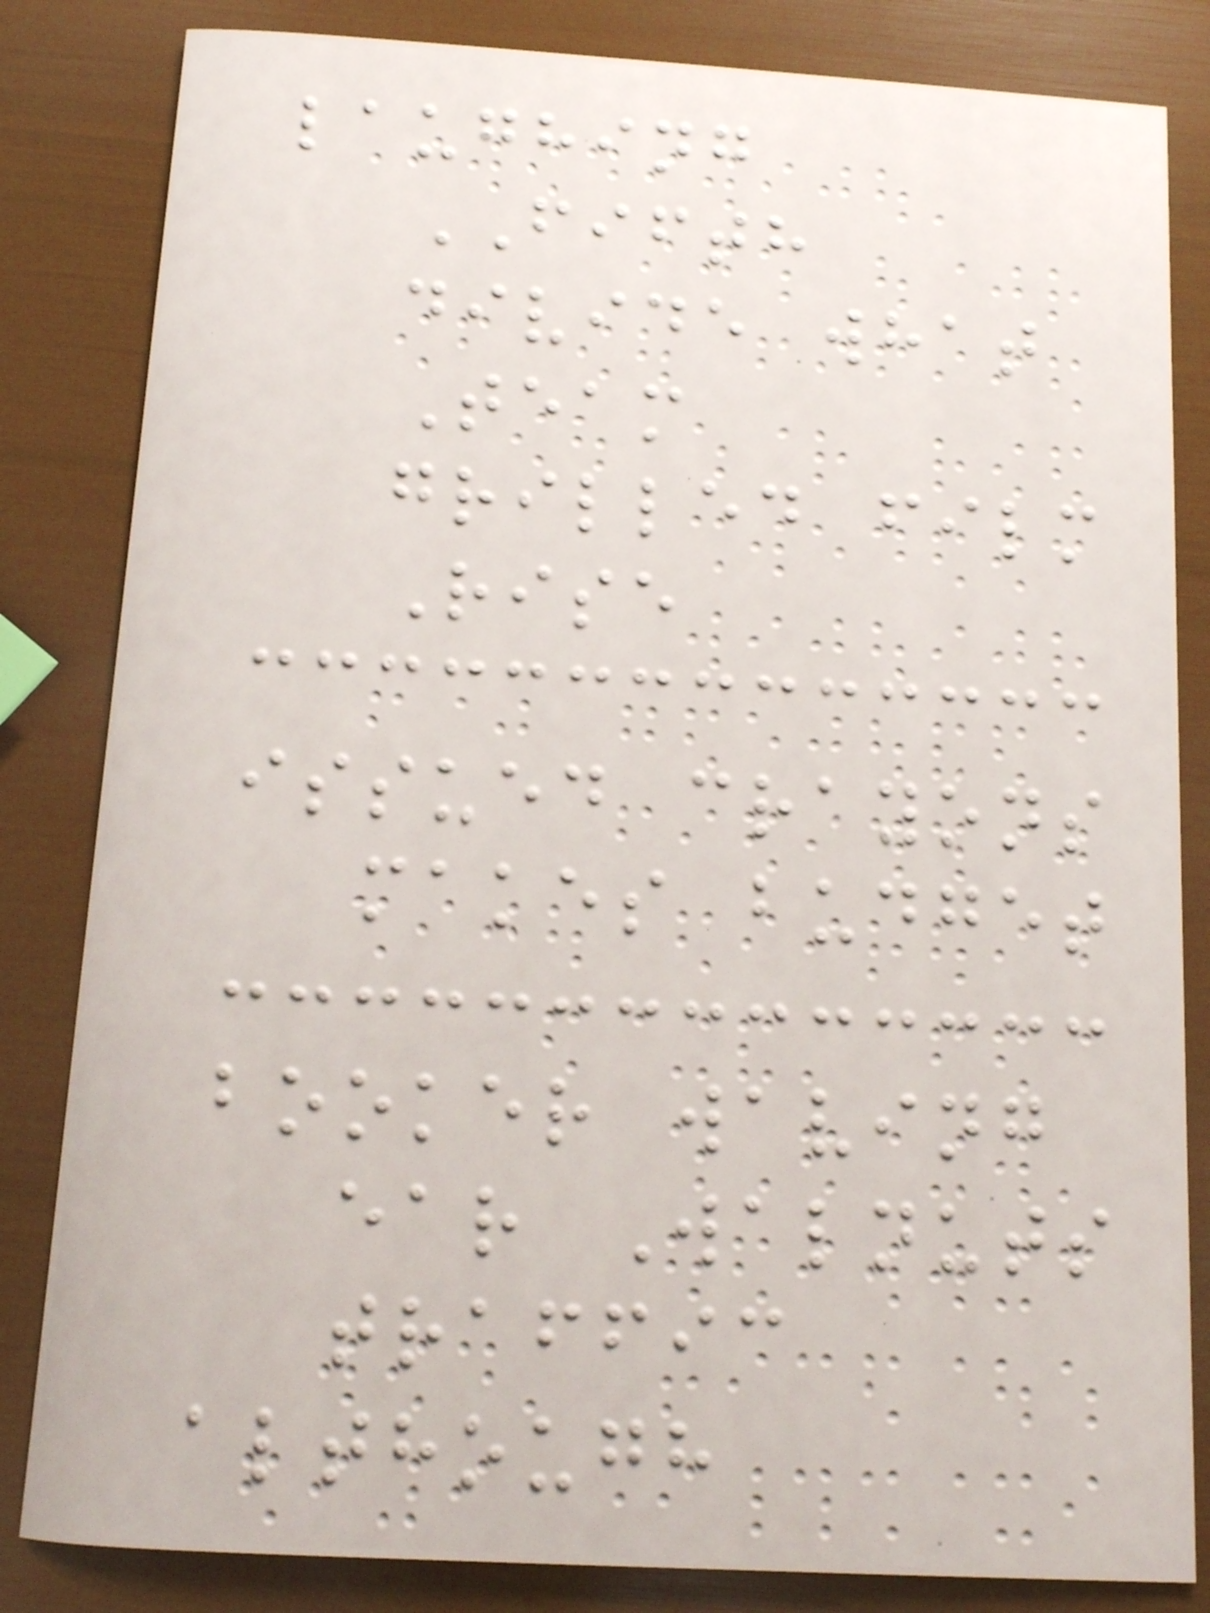laughing
FIFTH
divide what
Team
grilled film
Rise
issued crayons
makes budget
booker waving
ear Walnuts
traffic
although
